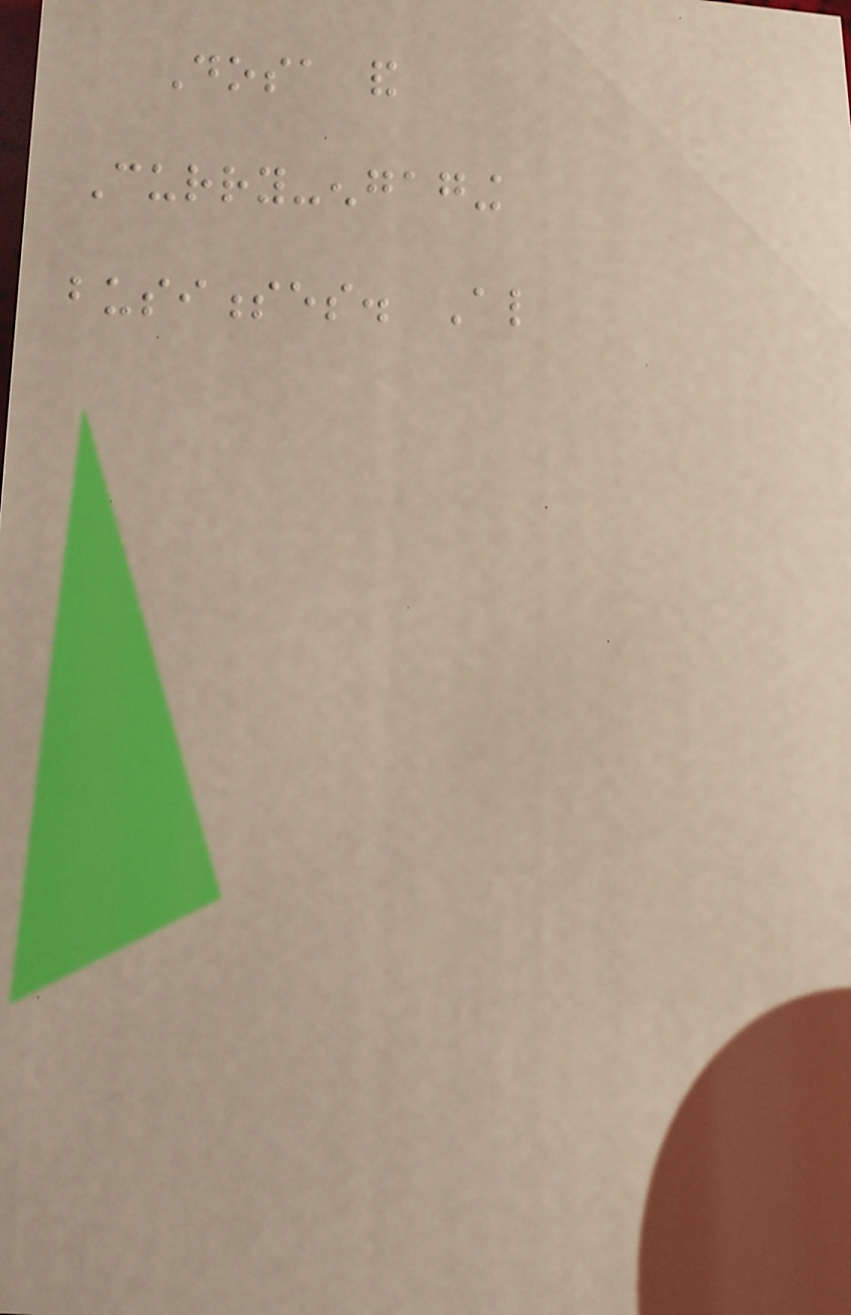Dosa and
Curry-engaging
businesses. Also
